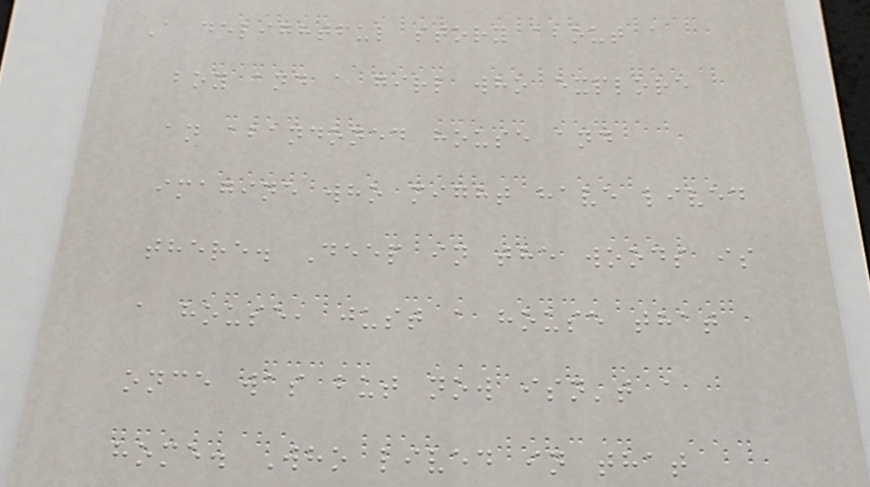A delightful story about a
boy and a girl who explore
an abandoned house and
imagine who might have lived
there. Deep in the woods is
a house, just a house that
once was but now isn't a
home. Who lived in that
